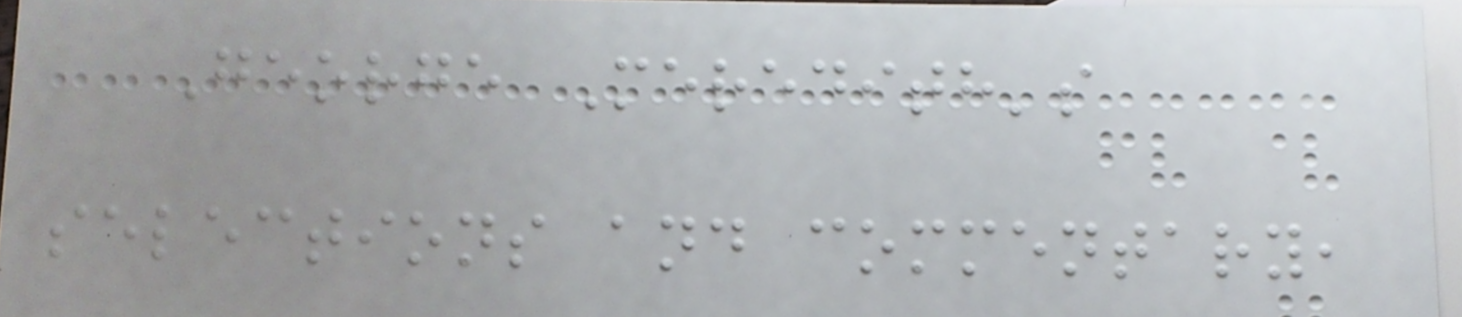George Meredith's
selections and commentary,
